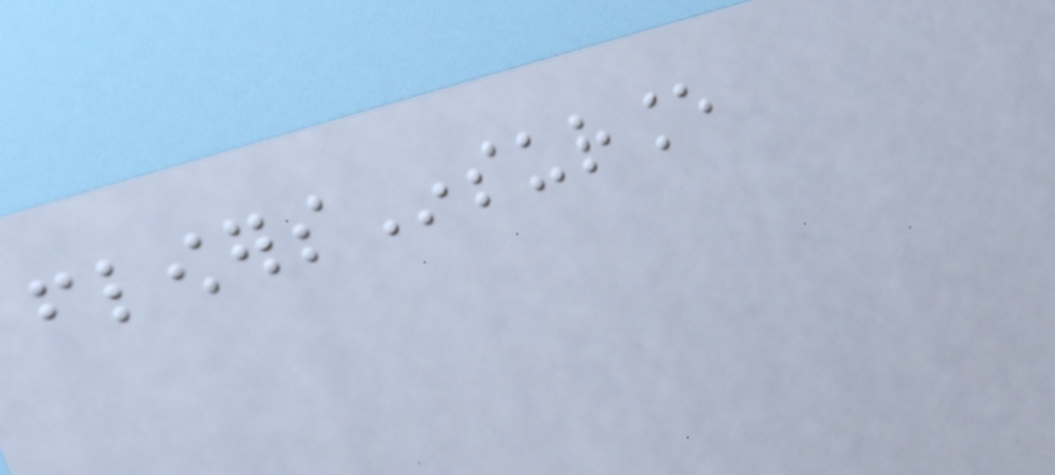flowersInsurance
